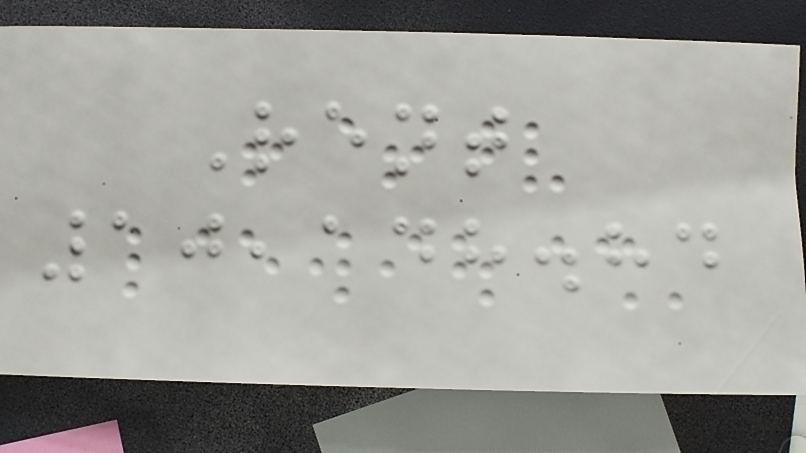Rent
10,148.84
